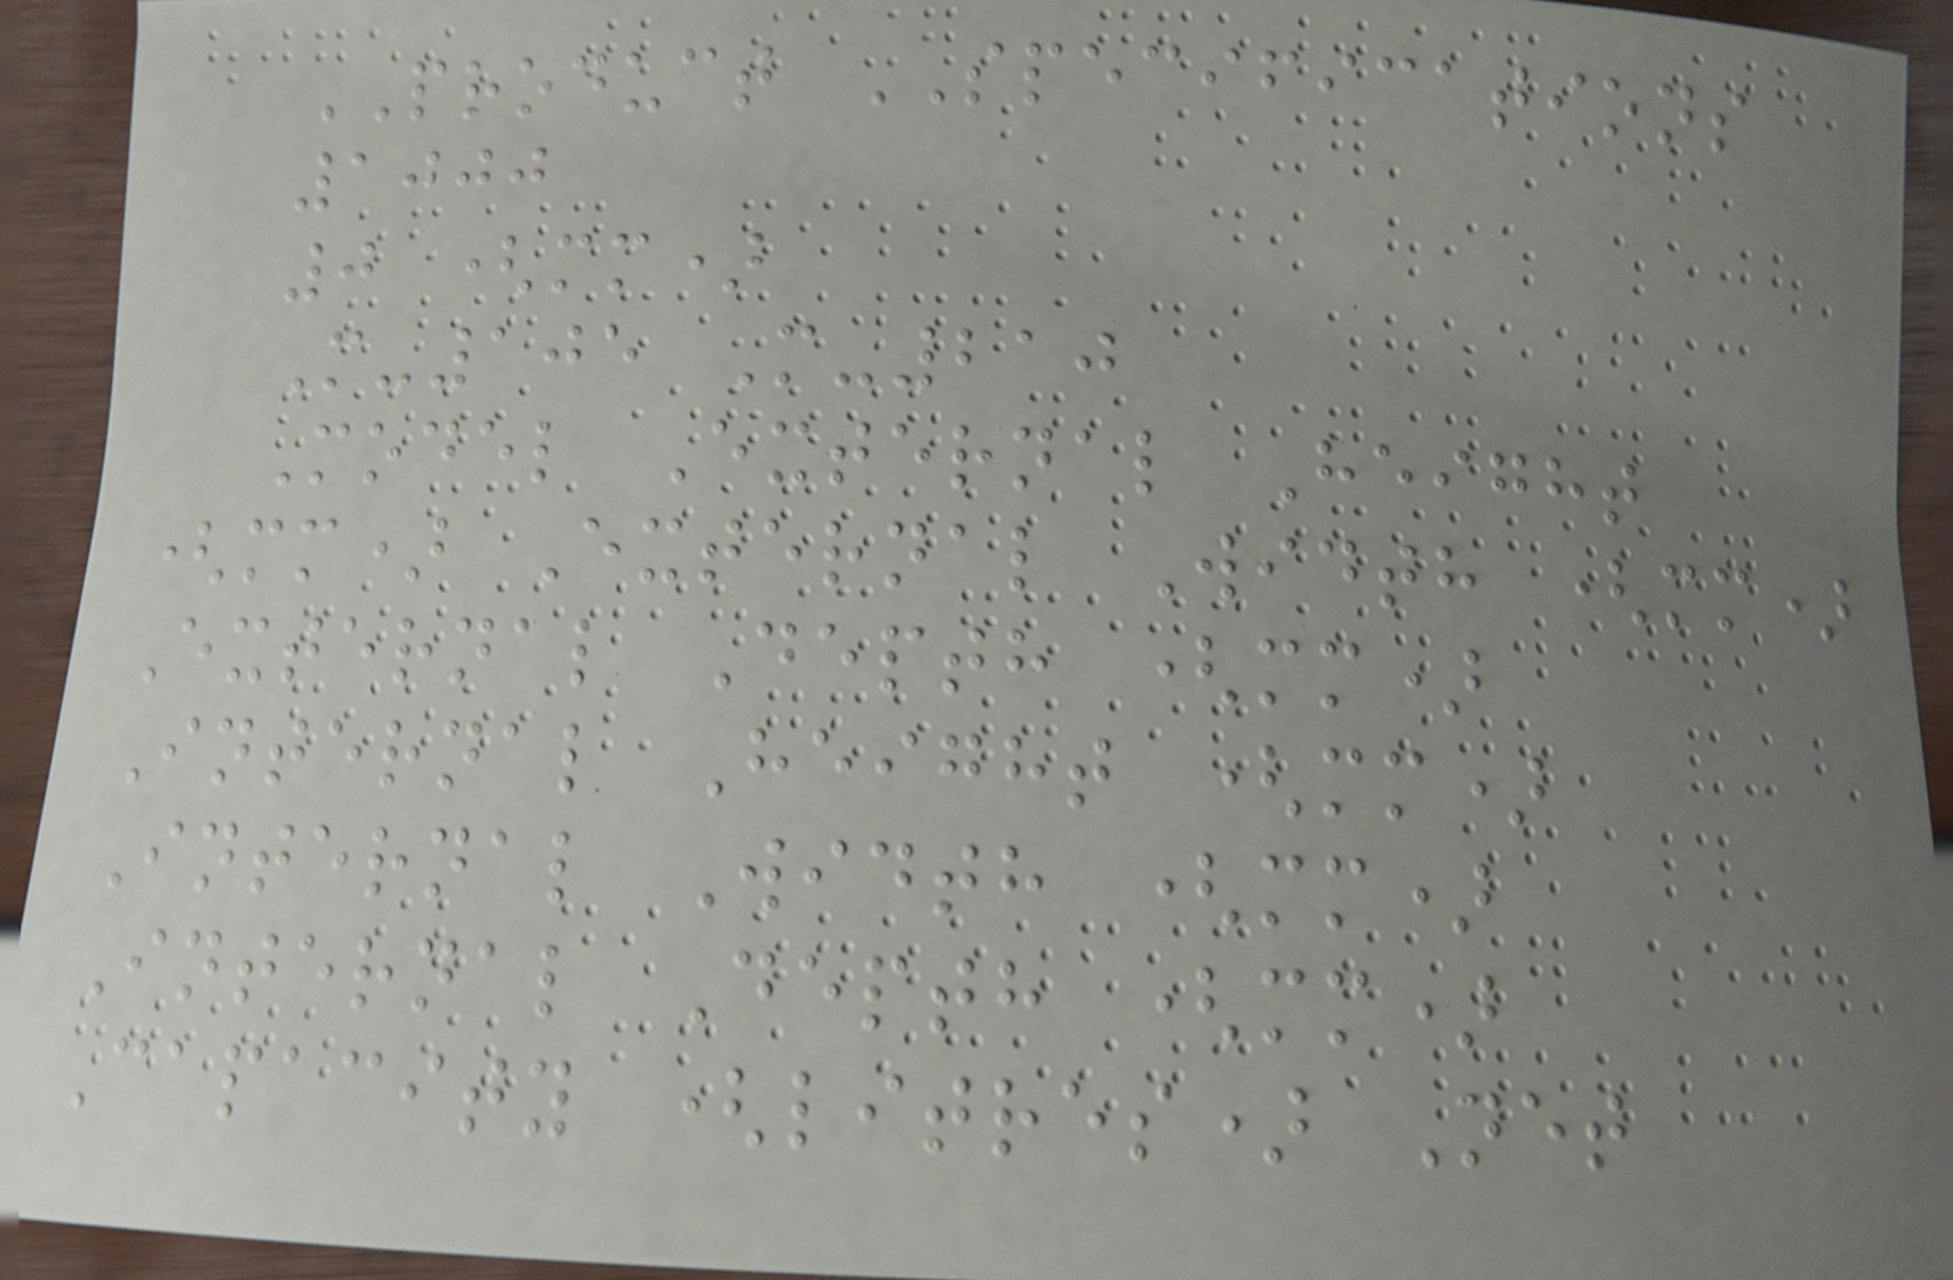PRODUCT SPECIFICATIONS
1000
0 (mm)
M-105 M-210
Model External Height
(mm) External Width (mm)
External Depth (mm)
Internal Height (mm)
Internal Width (mm)
Internal Depth (mm)
Capacity (litres) Net
